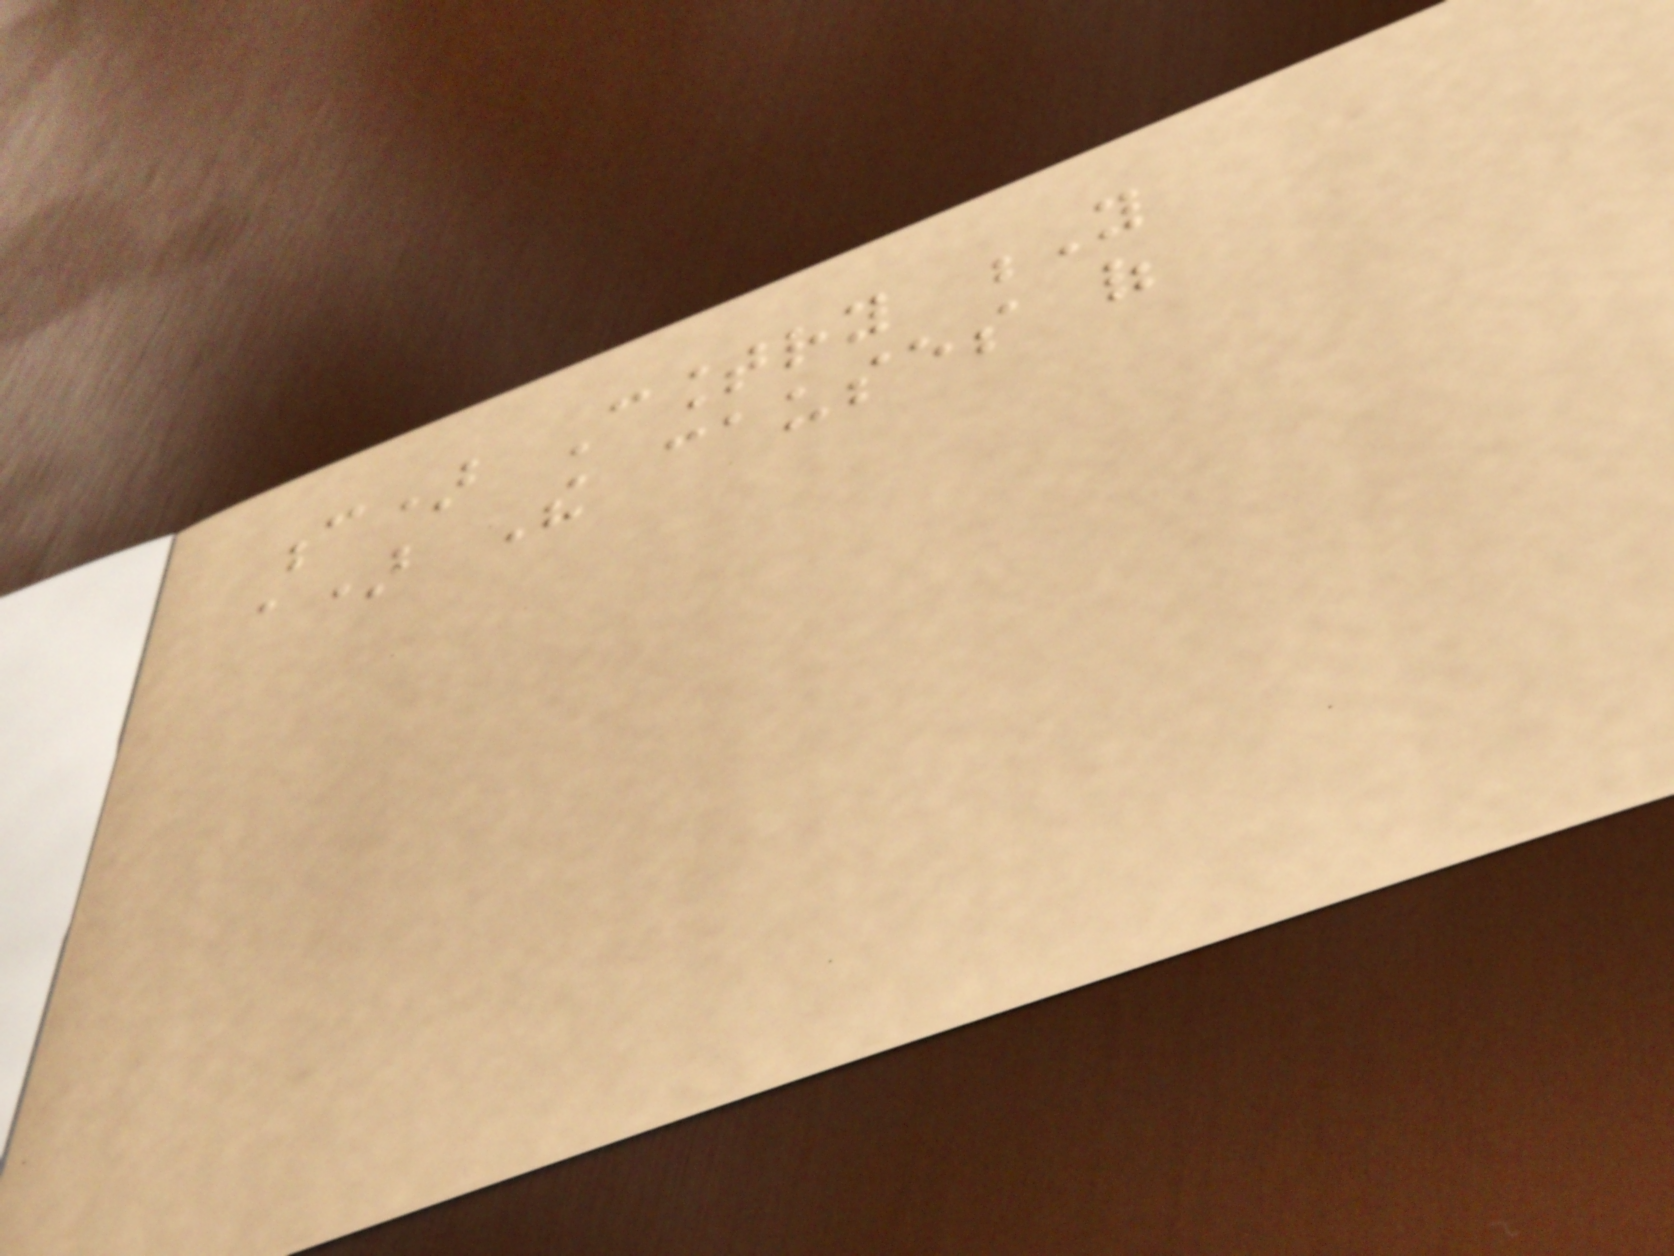c) Country Y
a) The causes of
